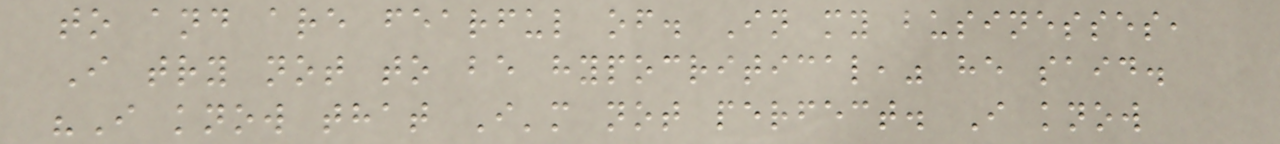to and are fearful of. In my businesses,
I try not to be hypocritical," he said.
"I know that I'm not perfect. I know
